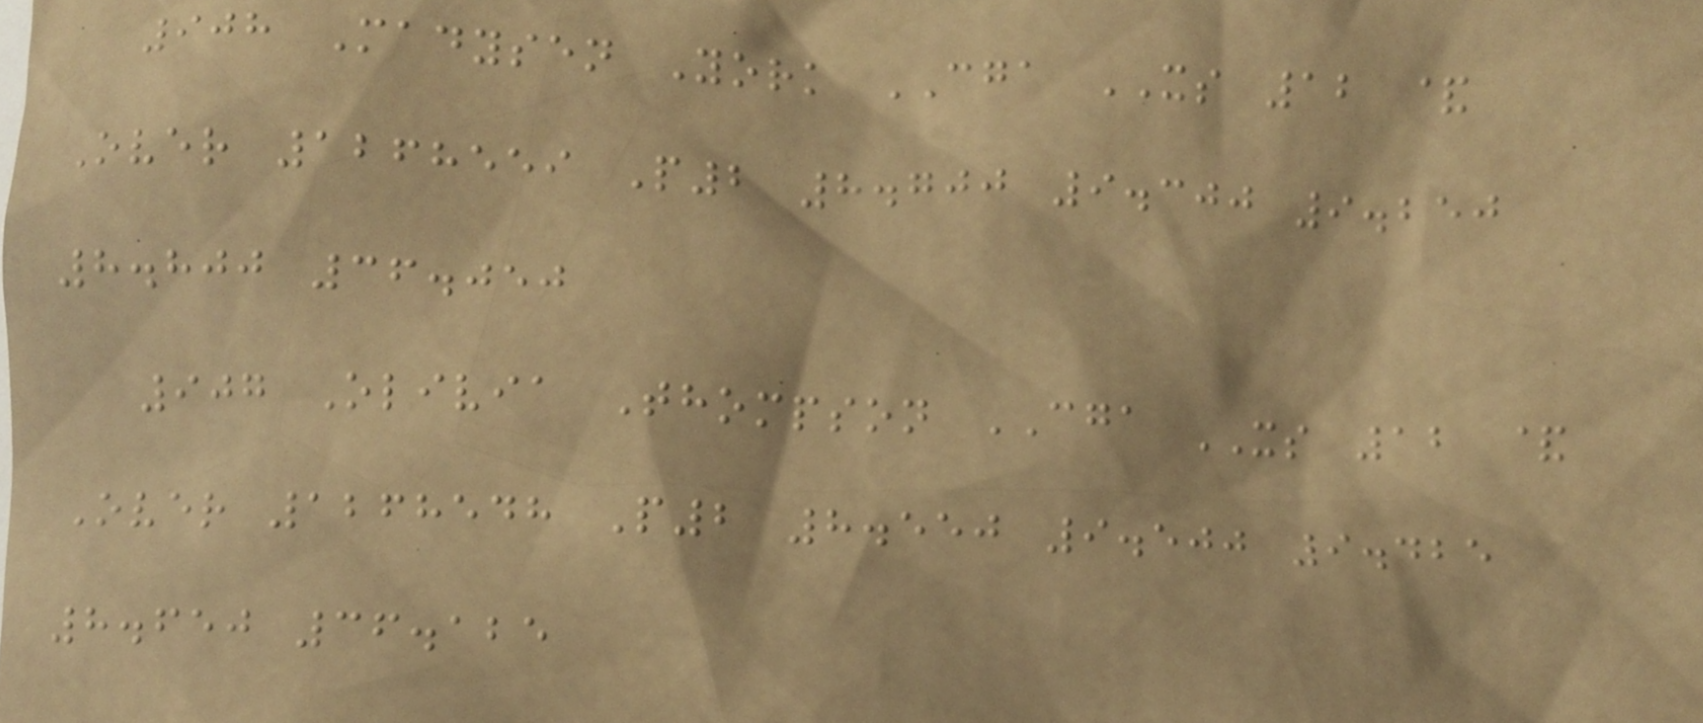908 Madysen York CGA XS 12 &
Over 1268559 P2 8.700 9.300 9.250
8.800 36.050
907 Olivia Thompson CGA XS 12 &
Over 1268548 P2 8.550 9.500 9.425
8.650 36.125
